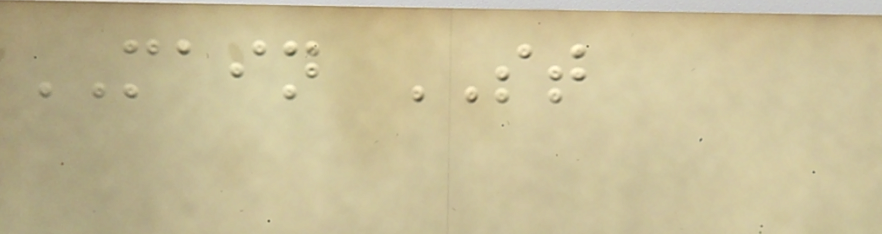MAIN ST
